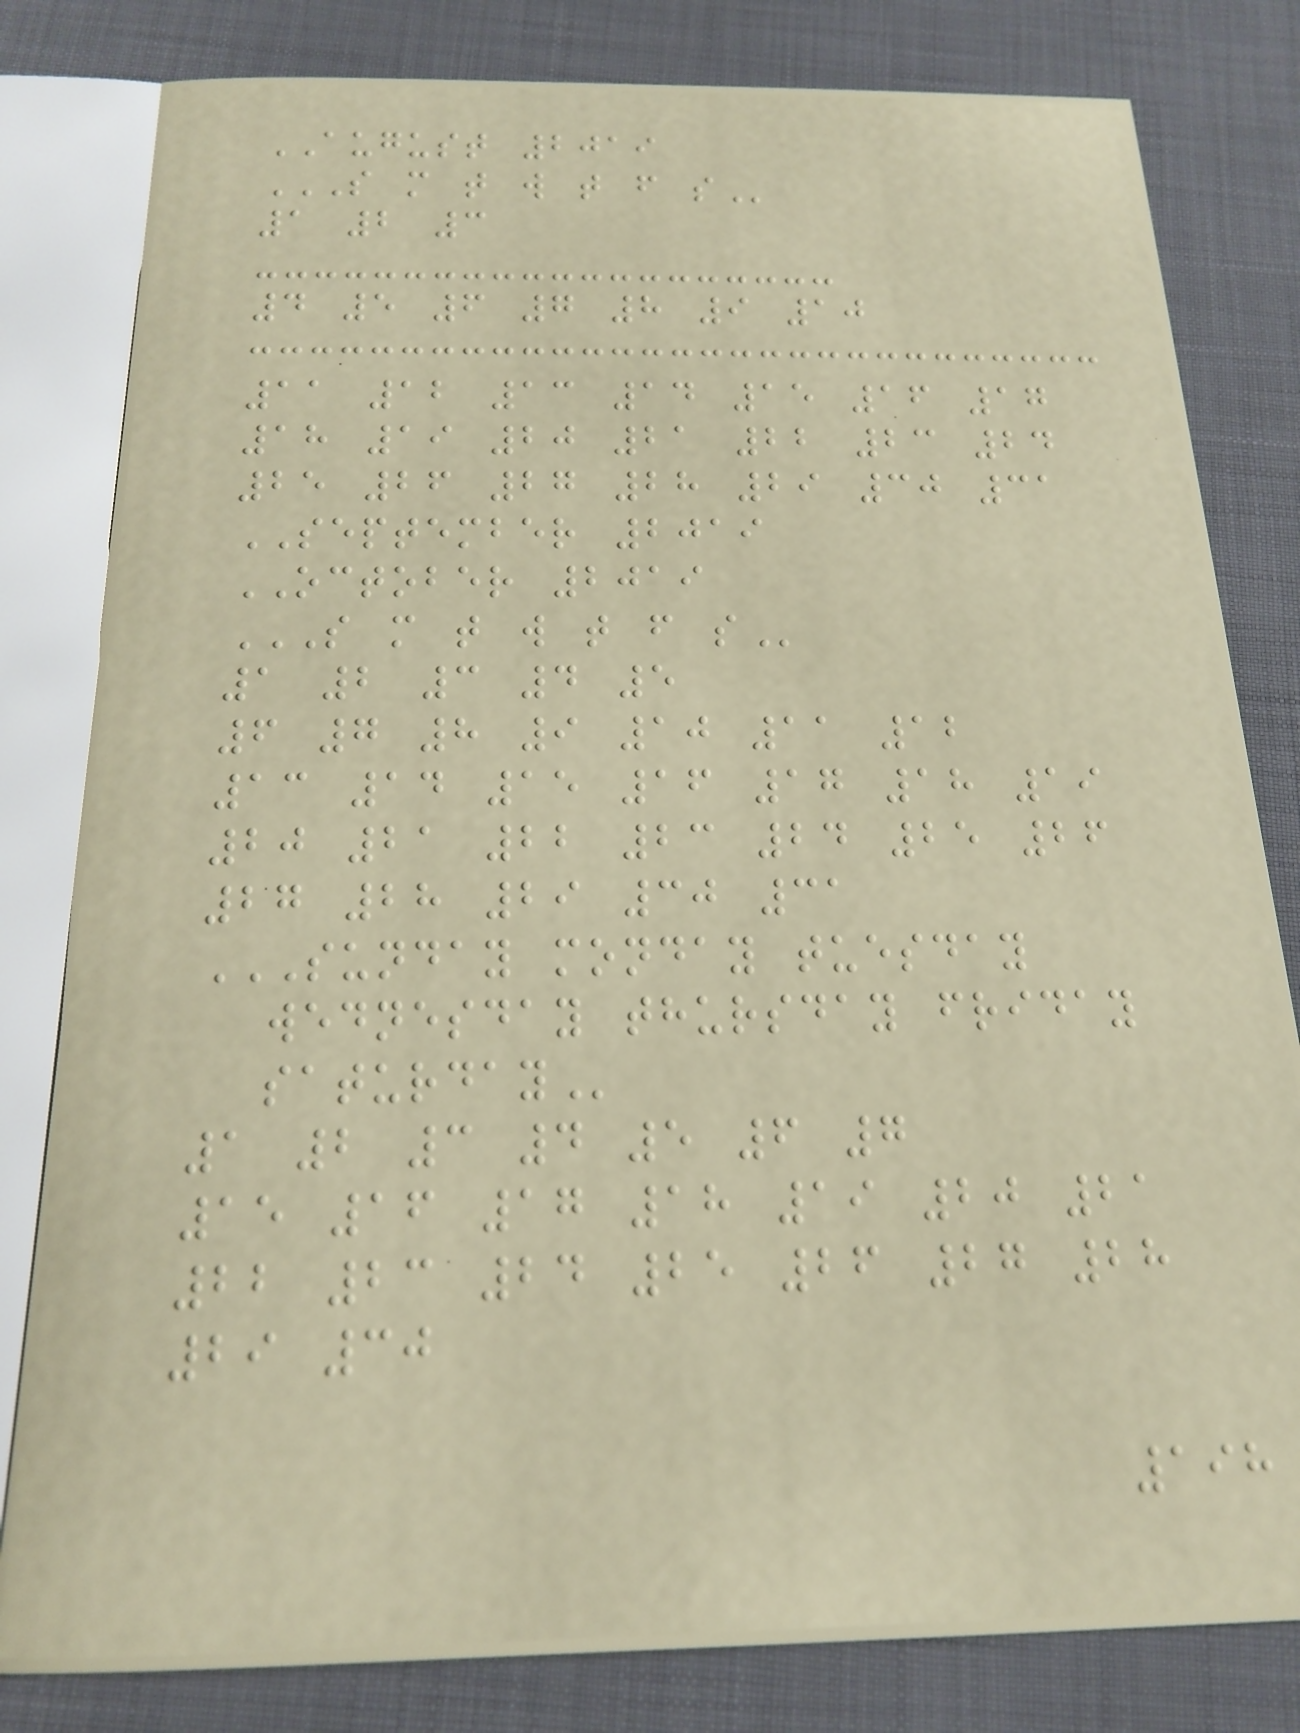AUGUST 2019
S M T W T F S
1 2 3
4 5 6 7 8 9 10
11 12 13 14 15 16 17
18 19 20 21 22 23 24
25 26 27 28 29 30 31
SEPTEMBER 2019
OCTOBER 2019
S M T W T F S
1 2 3 4 5
6 7 8 9 10 11 12
13 14 15 16 17 18 19
20 21 22 23 24 25 26
27 28 29 30 31
SUNDAY MONDAY TUESDAY
WEDNESDAY THURSDAY FRIDAY
SATURDAY
1 2 3 4 5 6 7
15 16 17 18 19 20 21
22 23 24 25 26 27 28
29 30
198
